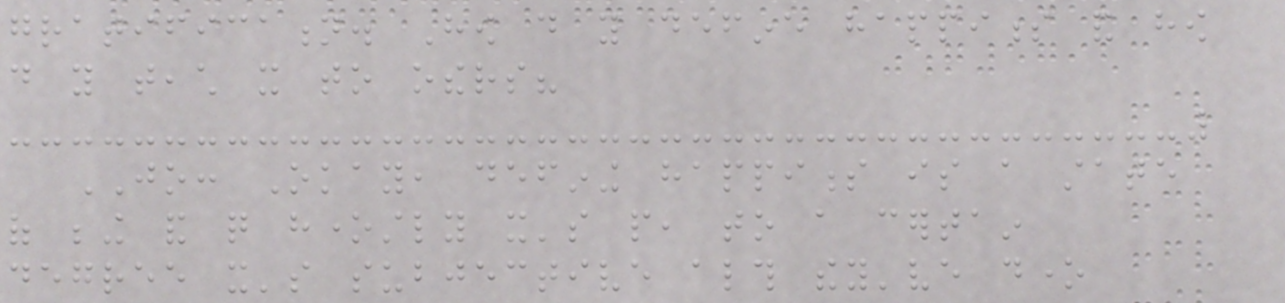gratification. How do you define happiness and how
do you teach it to others?
JO: Okay, defining happiness is a state
of being and quite honestly it's people, to a certain
degree it's subjective although they've done
